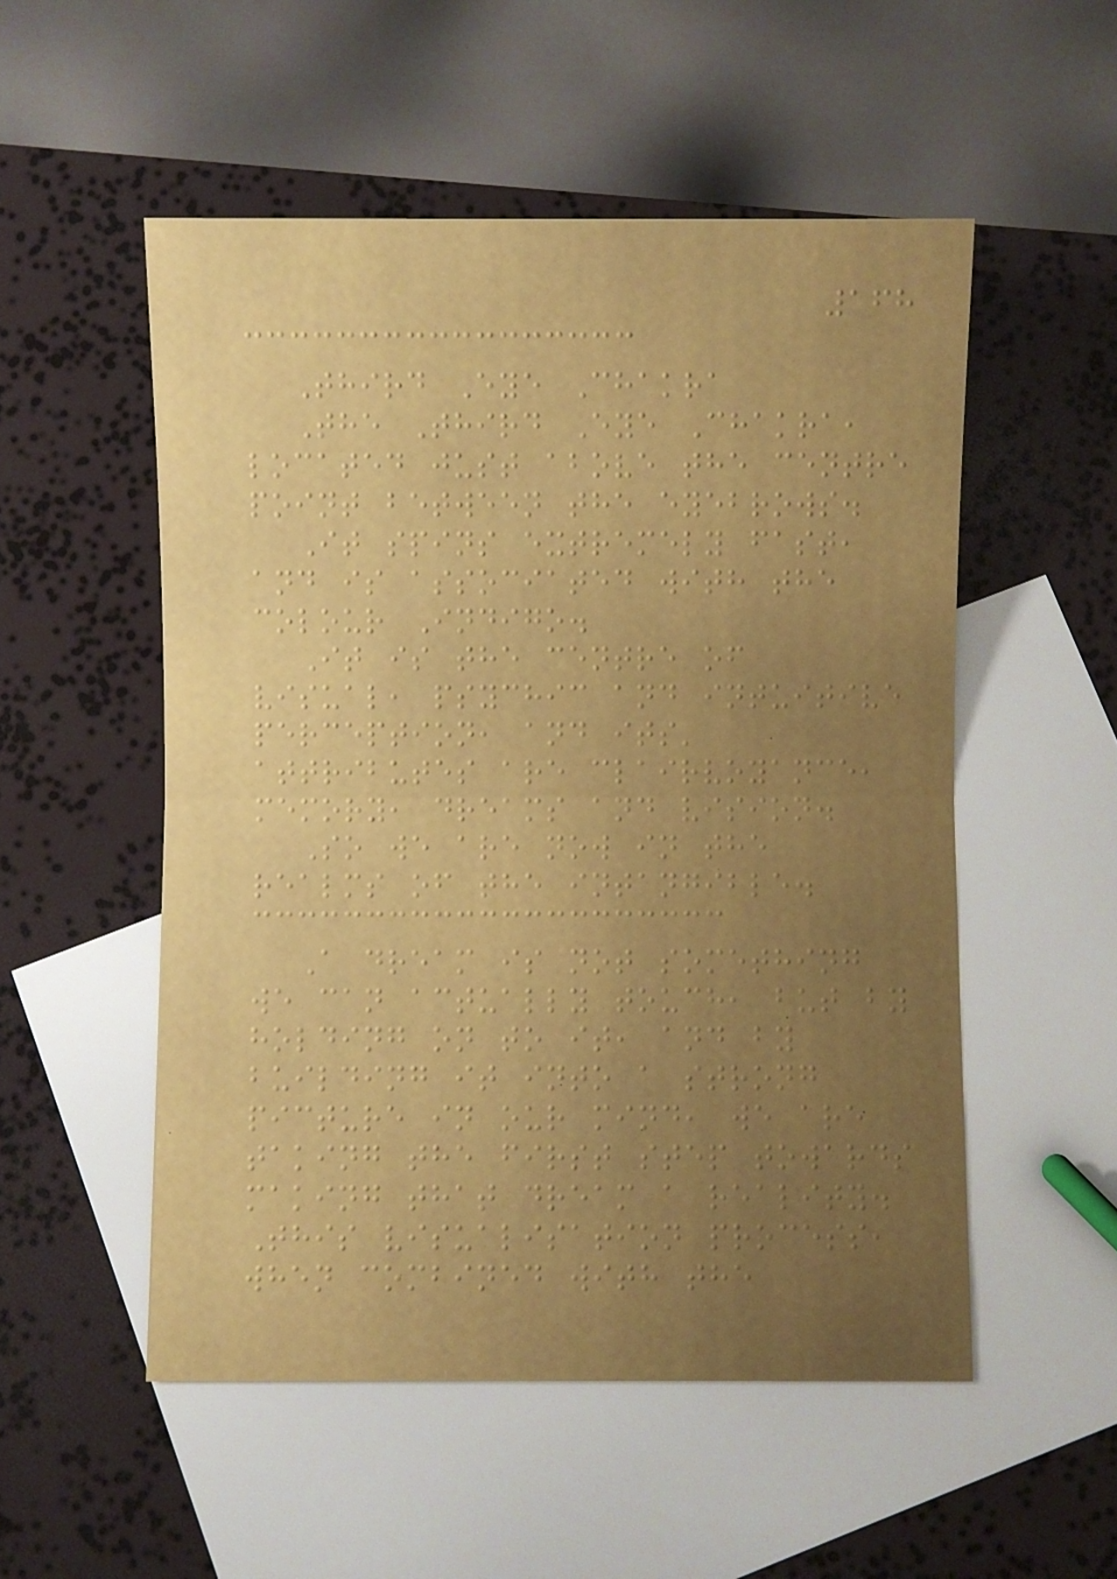168
Third Eye Chakra
The Third Eye Chakra,
located just above the centre
point between the eyebrows.
It spins extremely fast,
and is associated with the
colour Indigo.
It is the centre of
visual, psychic and intuitive
perception, and its'
attributes are clairvoyance,
memory, dreams and vision.
So we are now in the
realms of the intangible.
A dream is not something
we can actually touch, but by
holding on to it, and by
building it into a strong
picture in our mind, we are
taking the first step towards
making that dream a reality.
This visualisation process,
when combined with the
